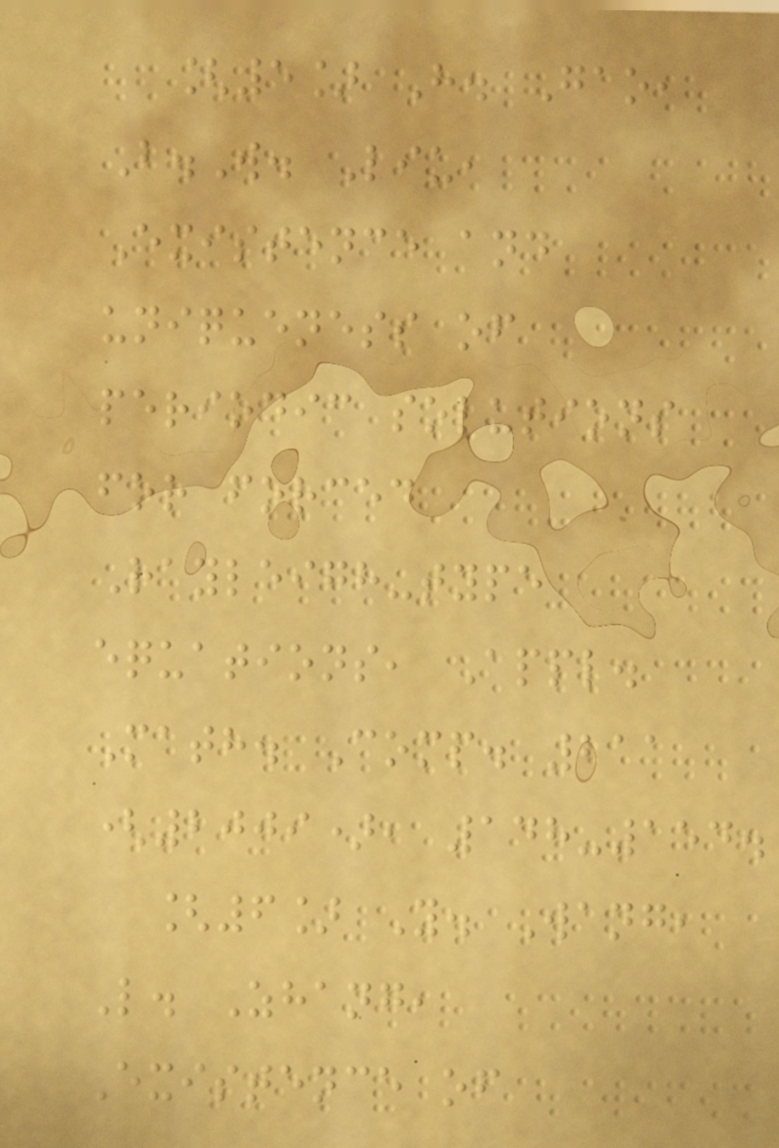[5] H. Gao,
B.W. Liu,
Existence and
uniqueness of
periodic solutions
for forced
Rayleigh-type
equations, Appl.
Math. Comp. 211
(2009), 148-154.
[6] Y. Wang,
L. Zhang,
Existence of
